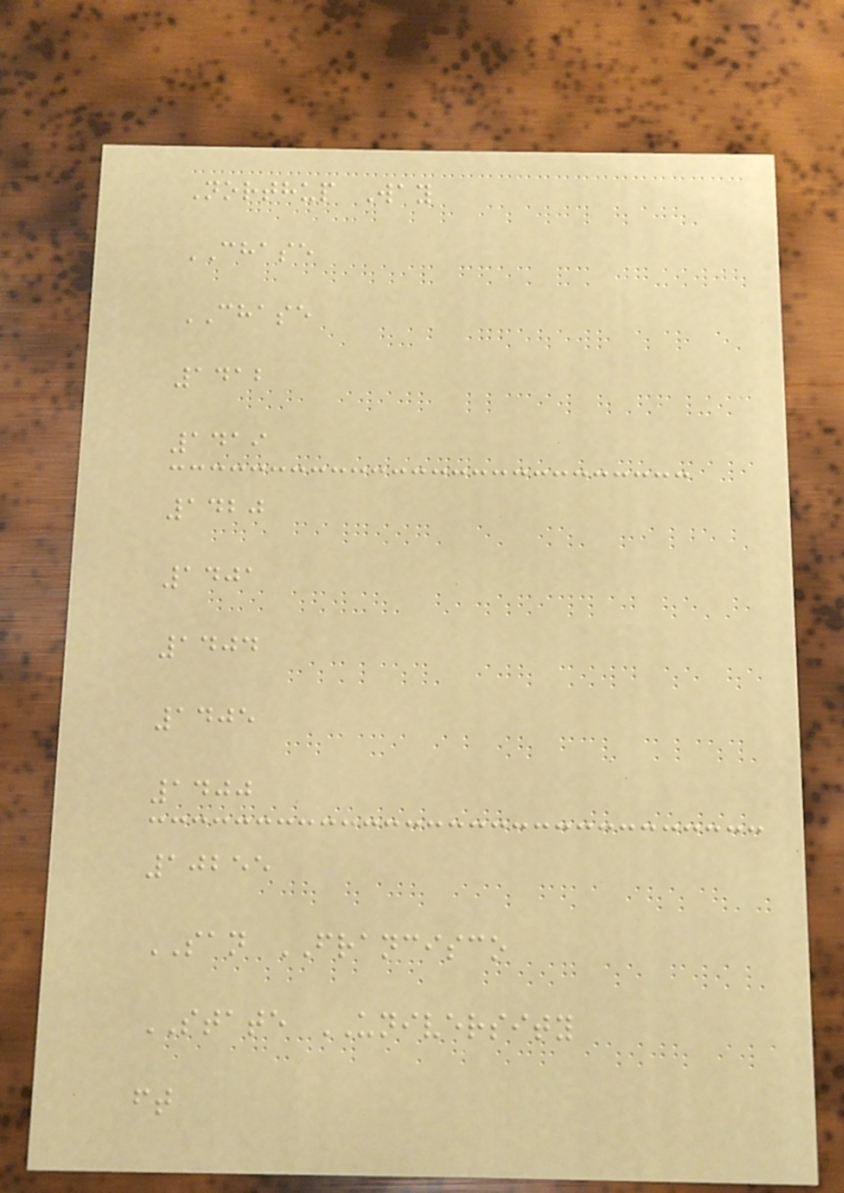Northup Way
CHASE
CHASE
1412
1419
1420
1401
1404
1405
1400
10255
SAN FRANCISCO
STATE UNIVERSITY
ft
